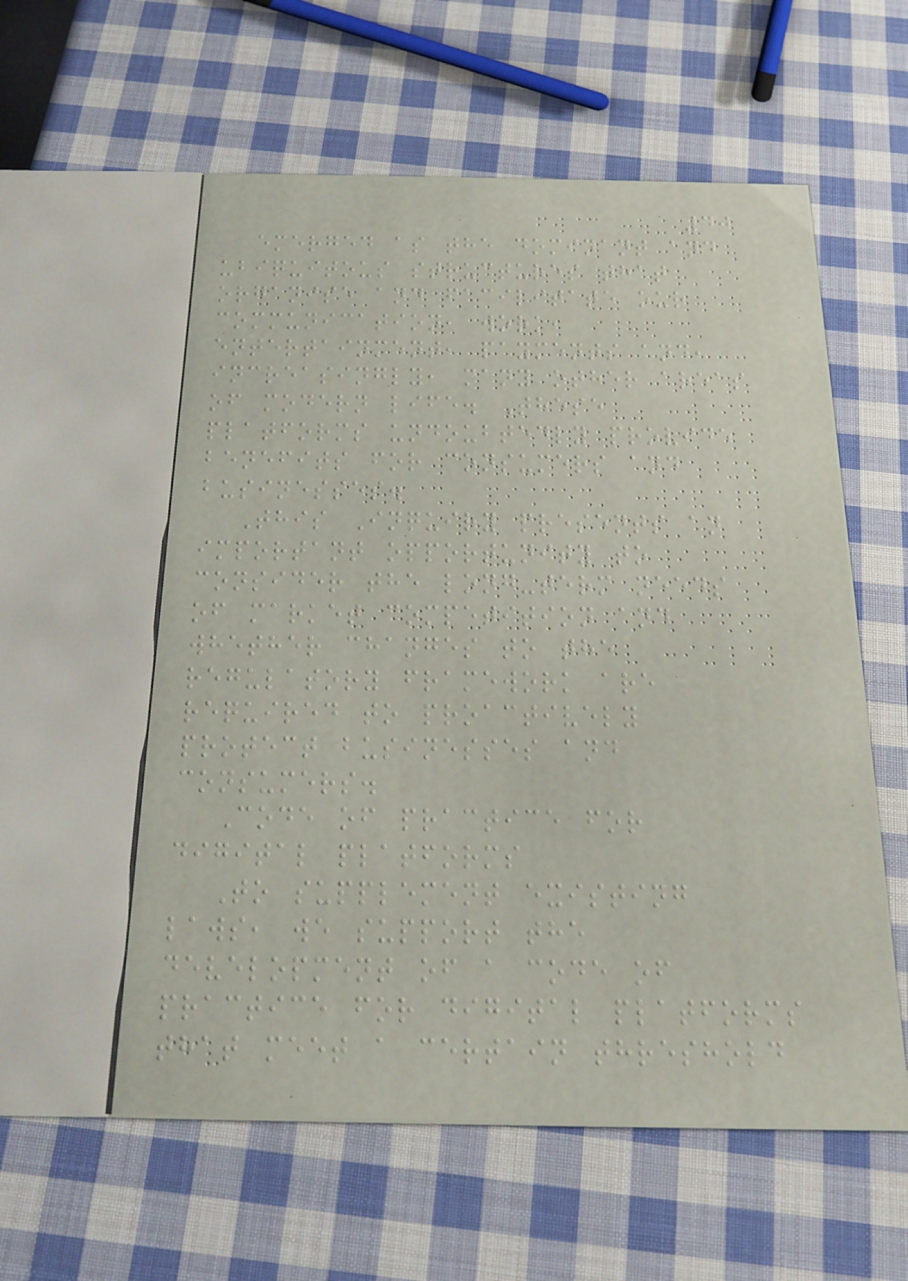40
emerged as the dominant and
ubiquitous structures that
organise and facilitate our
communication, work,
entertainment, payments and,
increasingly, many other areas
of modern life. These
platforms undoubtedly provide
benefits for consumers and
businesses.
This Inquiry presents an
important opportunity to
consider the long-term needs
of market competition and
whether changes to the
regulatory framework are
required to proactively
protect businesses and
consumers.
Code of practice for
digital platforms
To supplement existing
laws, we support the
development of a code of
practice for digital platforms
that meet a certain threshold
